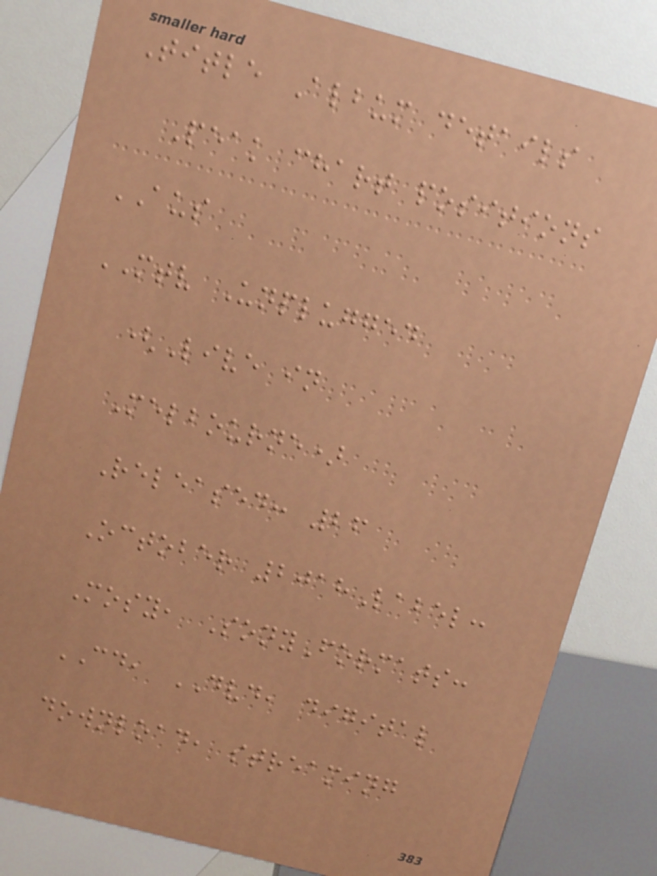Title Album details
Peak chart positions
AUS
MTV Unplugged
(Live in
Melbourne)
Released: 26
October 2018Label:
Mosy, SonyFormats:
CD, DVD, digital
download, streaming
